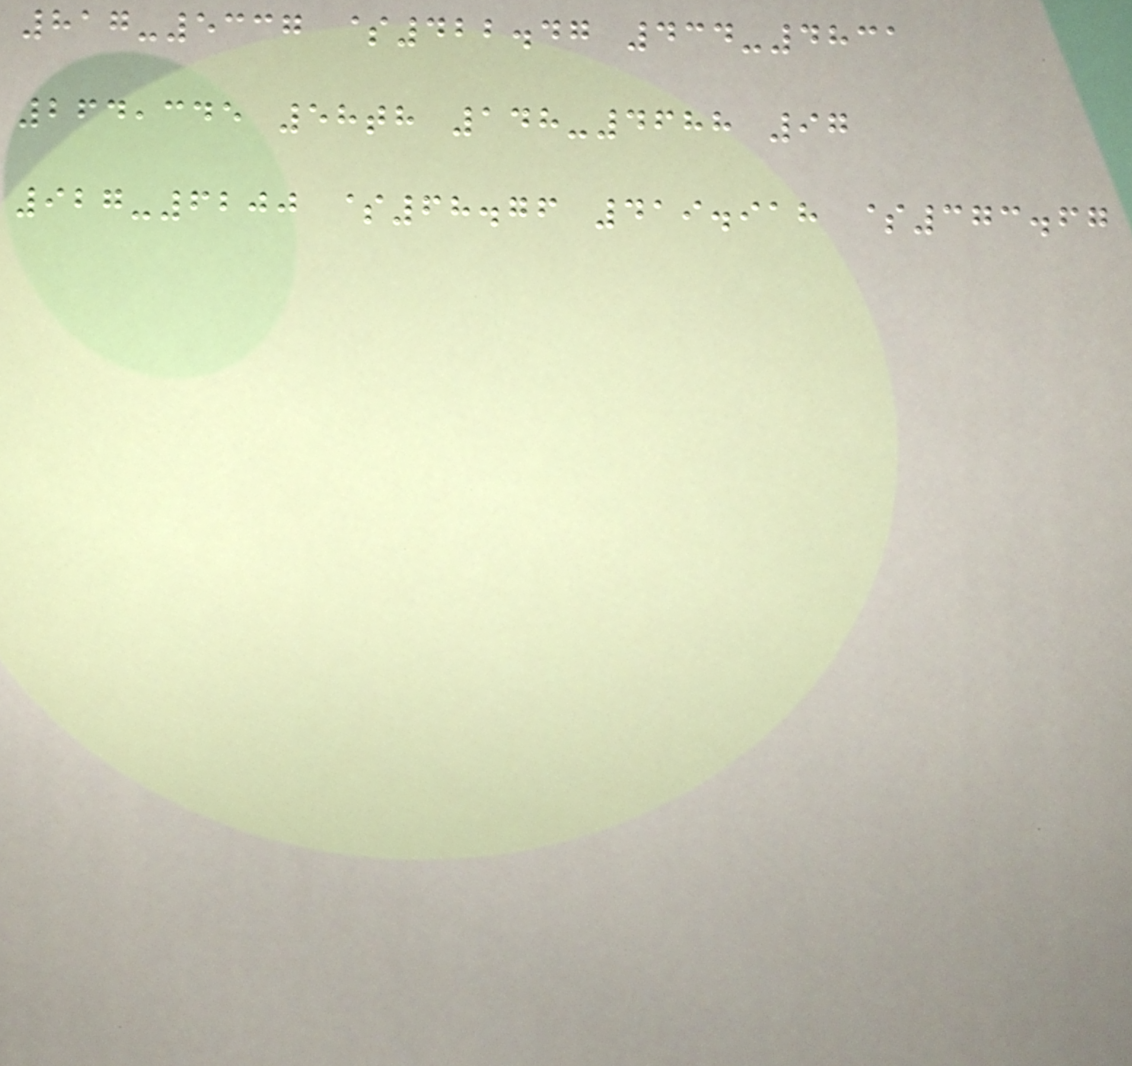817-5337 $422.47 434-4831
264,345 58th 148-4688 97
927-6200 $68.76 419.918 $373.67
